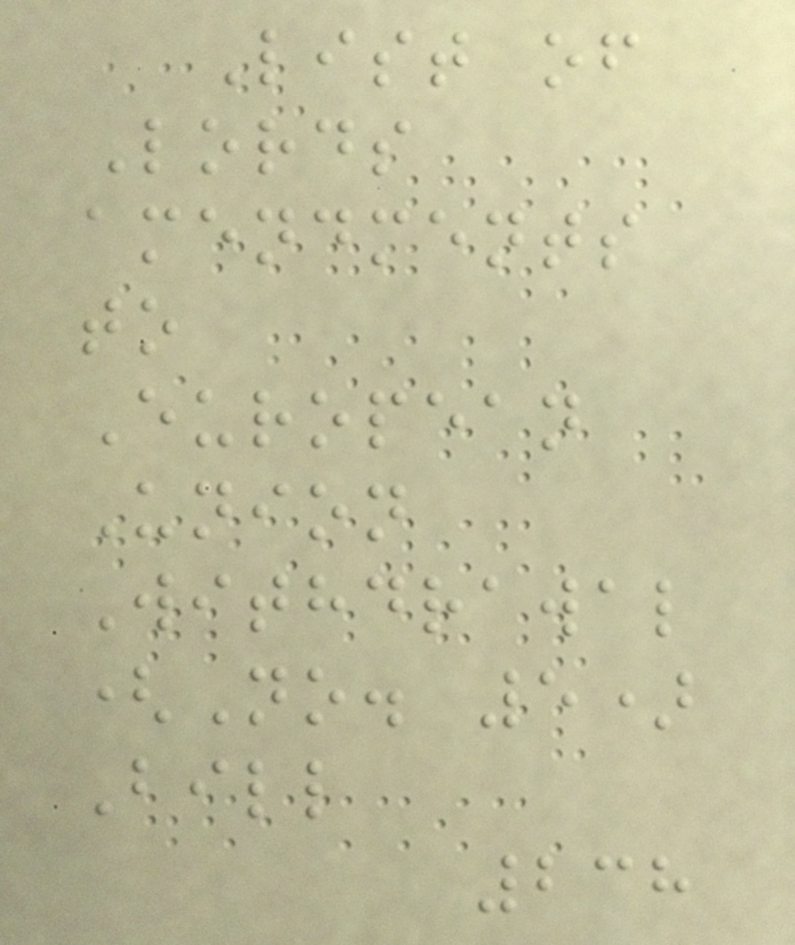List of
Lords
amendments
to
European
Union
Withdrawal
(No. 5)
Bill
238
